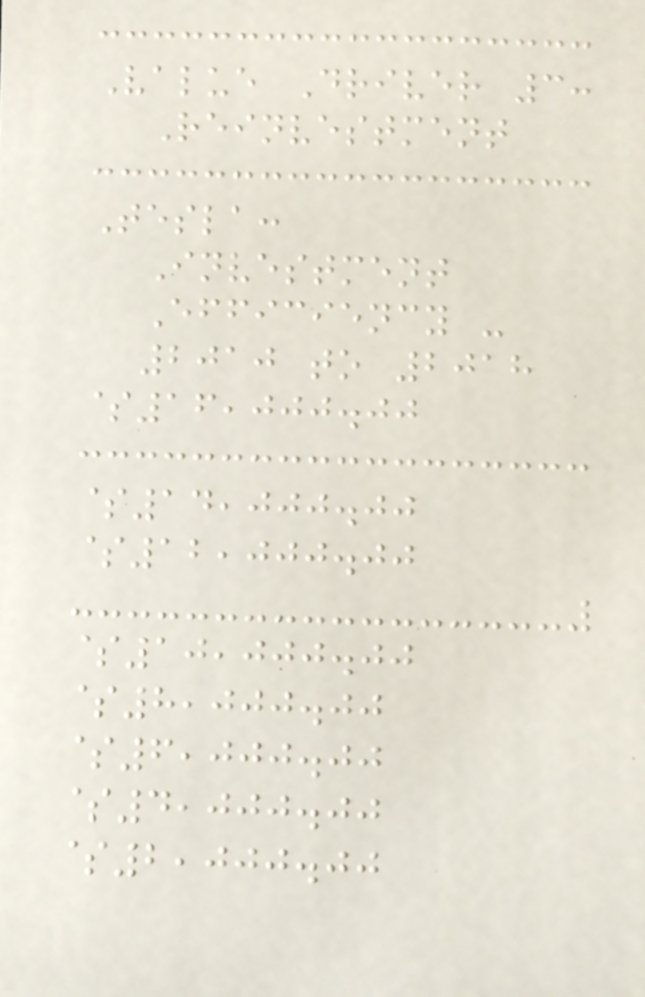Value Driver 3:
Reinvestment
Tesla:
Investment
Efficiency -
2010 to 2018
$16,000.00
$14,000.00
$12,000.00
$10,000.00
$8,000.00
$6,000.00
$4,000.00
$2,000.00
